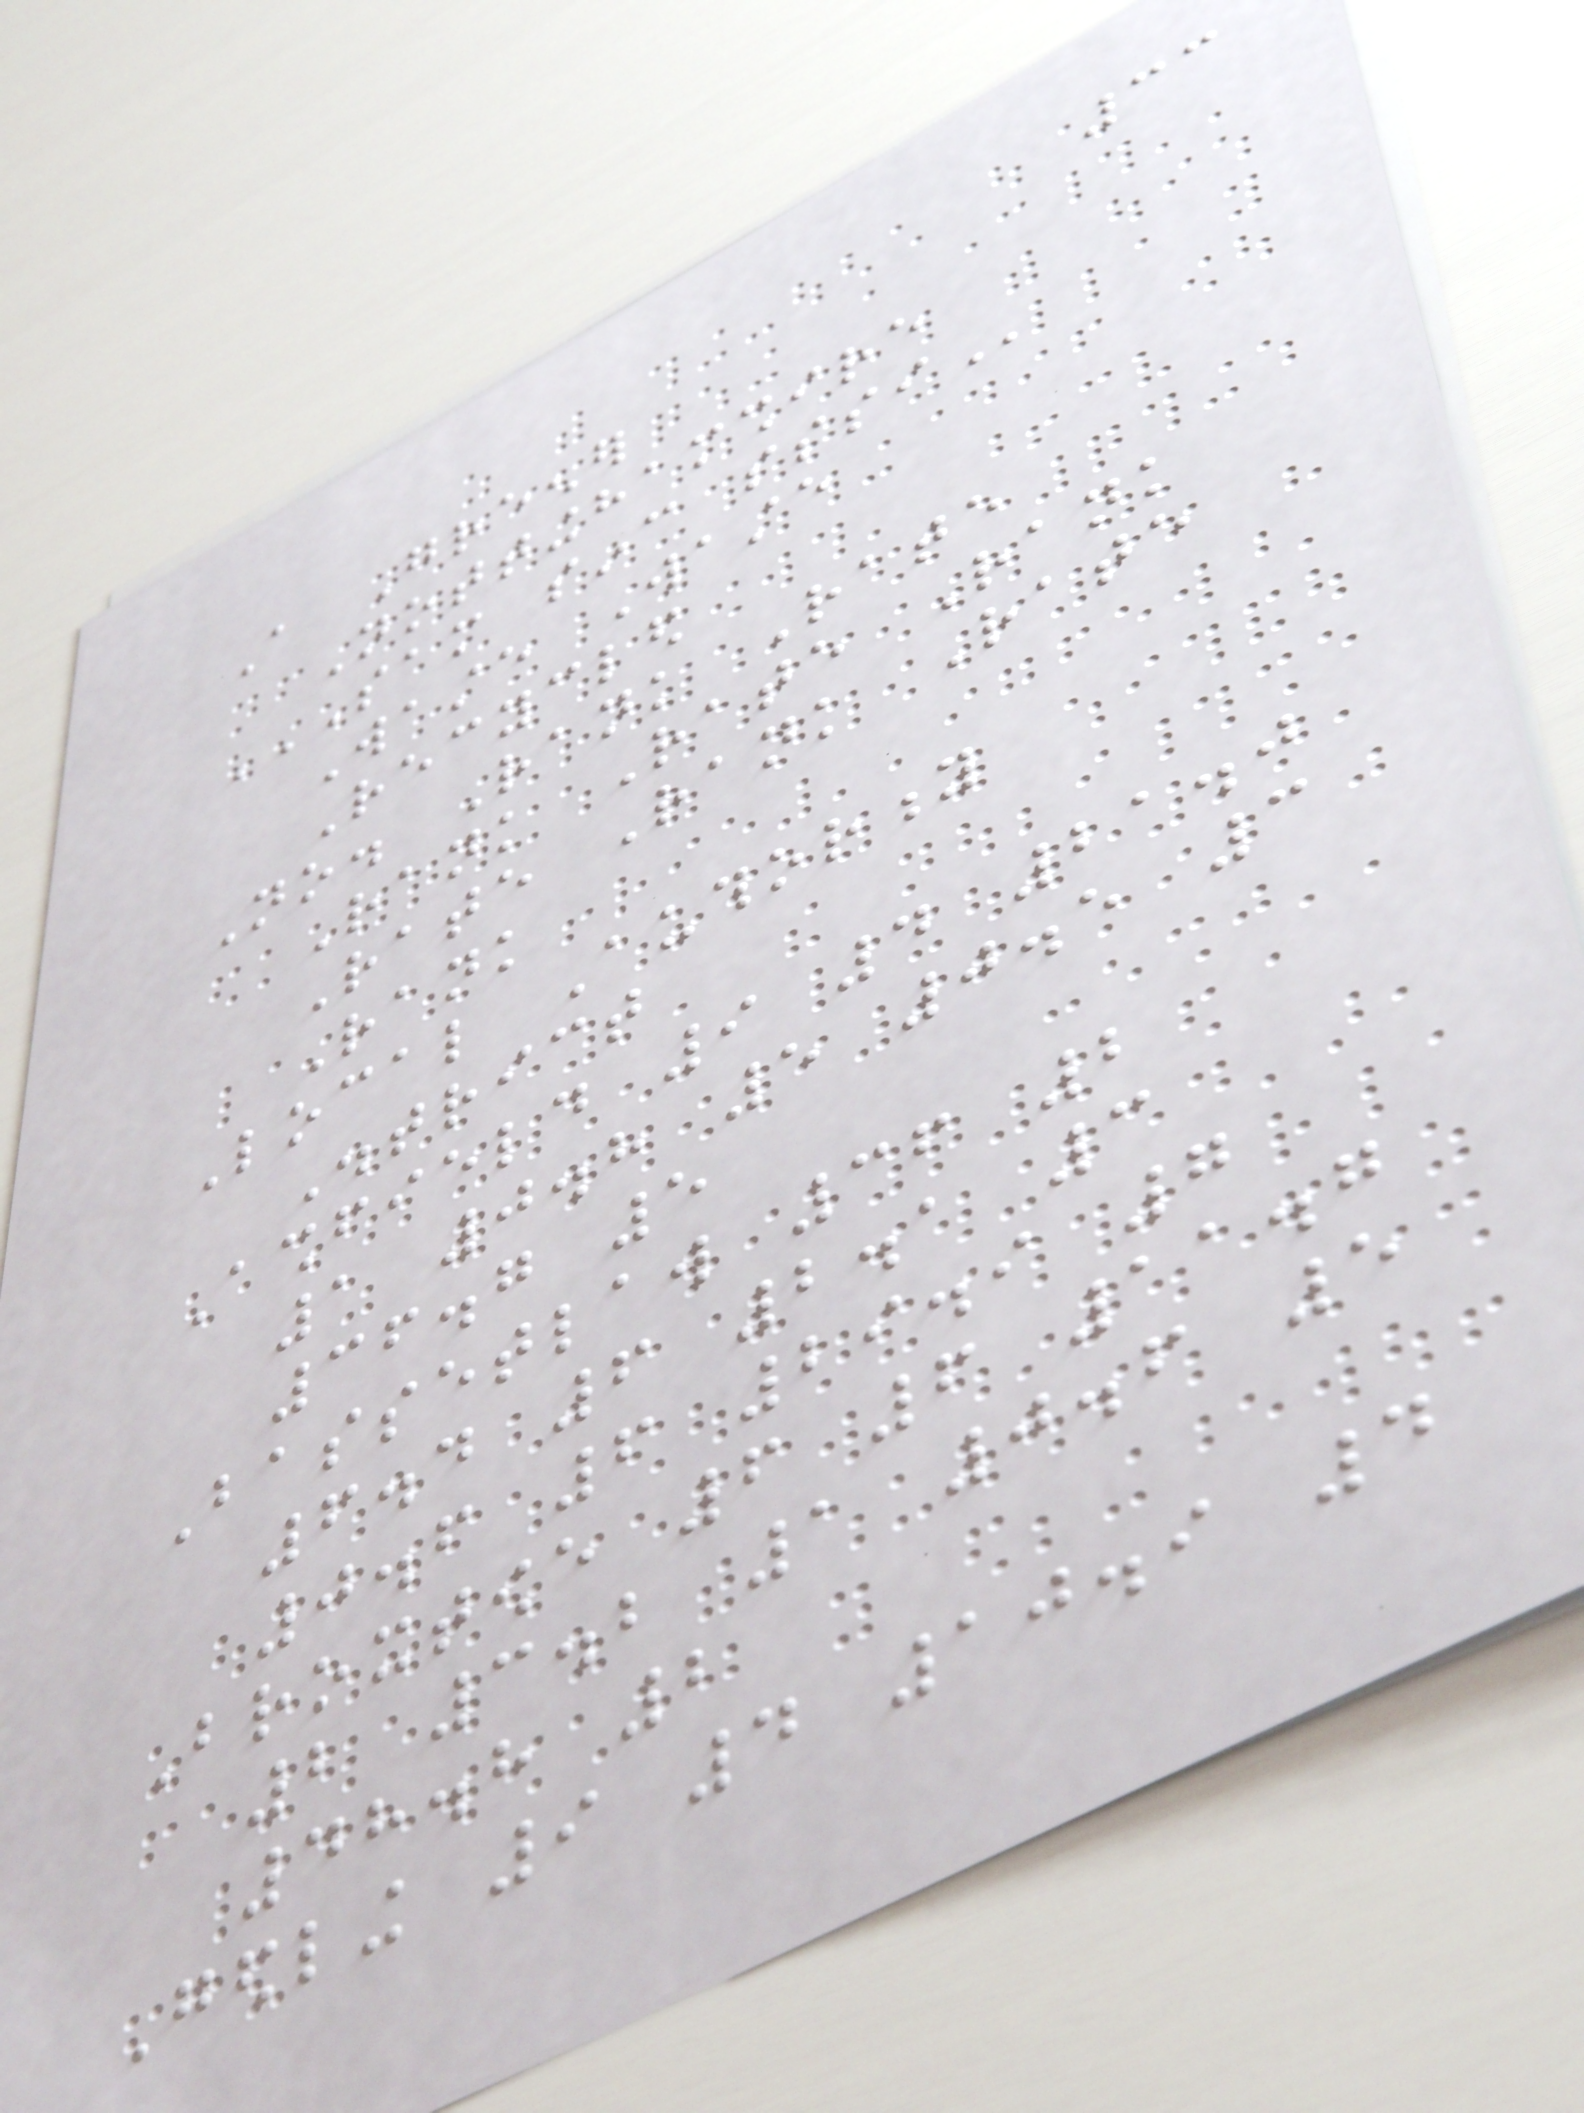33
A Greener
Nottinghamshire
SAM SINC SSSI
Waste Waste
Recycled
No. Rank Rate
Rank Rate Rank
Rate Rank Rate
Rank
Local Authority
District
Ashfield 9 4 21.0
1 0.8 5 0.5 3
36.7 5
Bassetlaw 36 2
6.4 6 2.1 3
0.6 6 29.9 7
Broxtowe 6 6 11.7
2 3.2 1 0.6 5
48.8 2
Gedling 9 4 10.9 4
